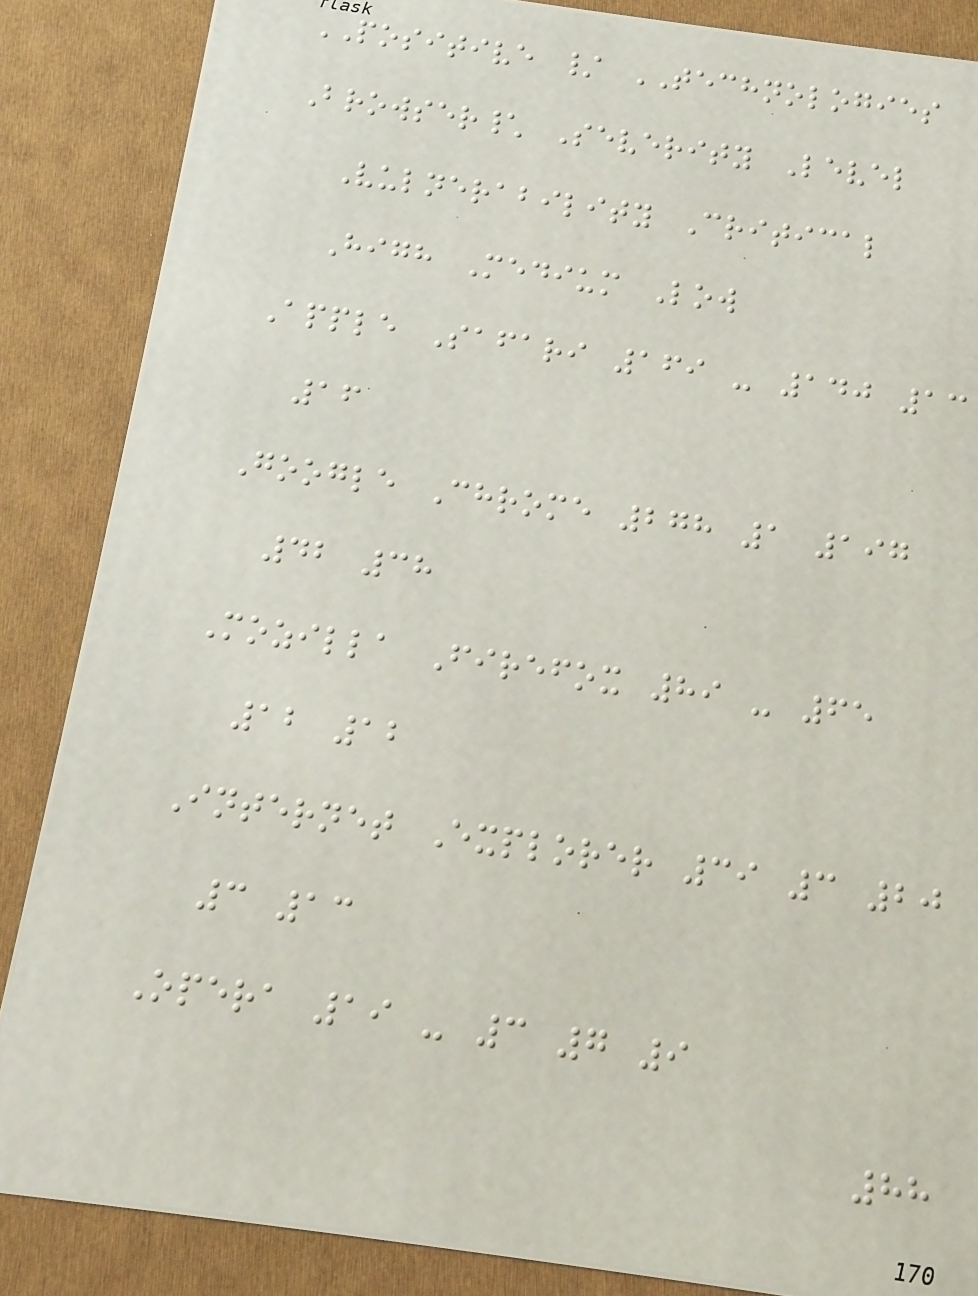POSITIVE / TECHNOLOGIES
Browser\ Severity Level
Vulnerability Critical
High Medium Low
Apple Safari 169 - 140 13
16
Google Chrome 278 1 197
42 38
Mozilla Firefox 89 - 65
12 12
Internet Explorer 39 3 20
3 13
Opera 19 - 3 7 9
88
